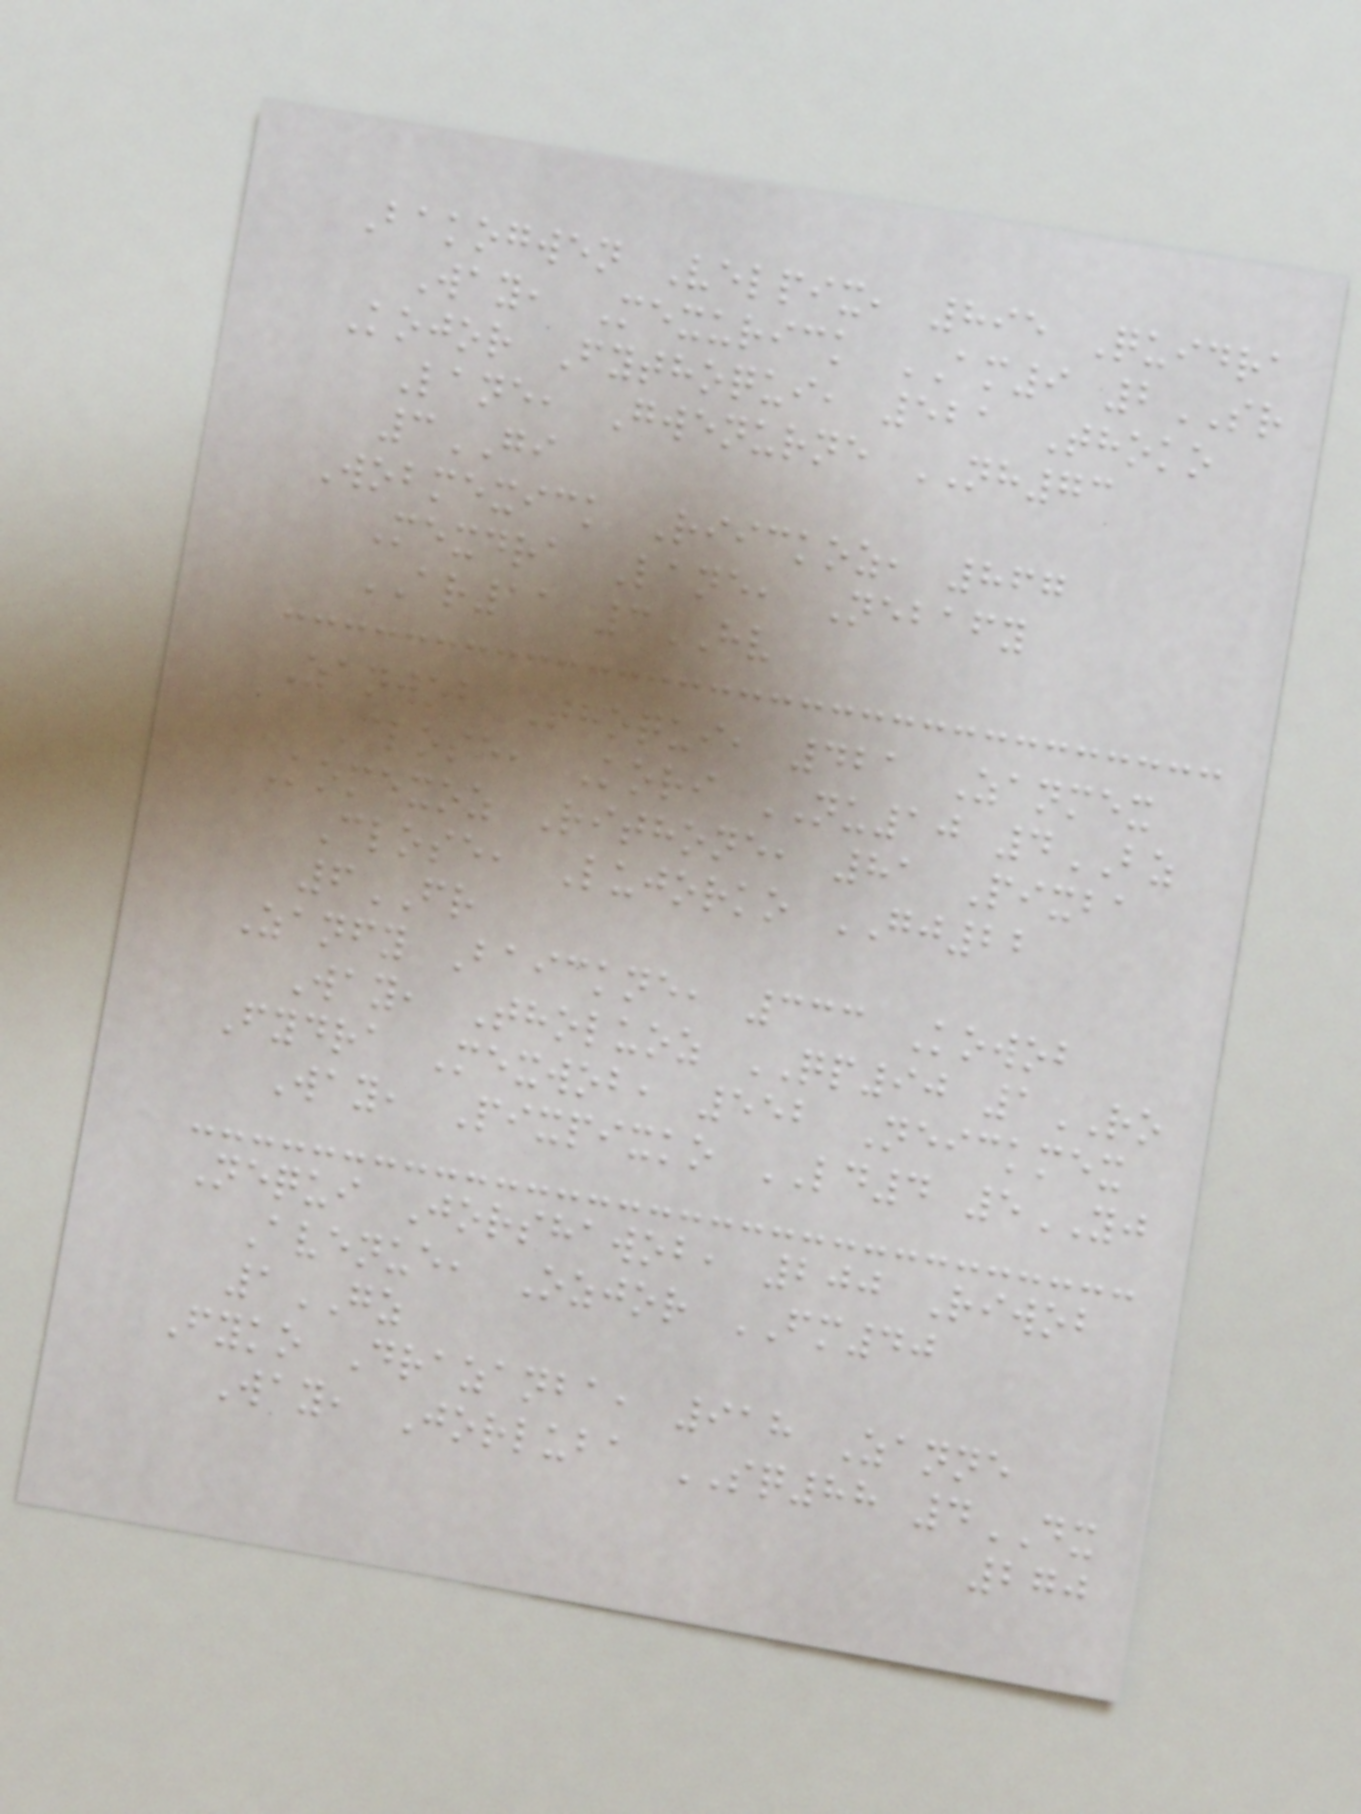Bakogwen Velpix, 895 Quidra
Way, Mexurick AM9 2SR
Kojor Fythoqui, 521 Thoko
Lane, Gwenurne NH73
3GI
Wobmexick Riickoz, 867
Mexdra Lane, Nebafy
AR11 3HV
Zanwob Thoqui, 421 Zanmex
Close, Kori NU10 4BZ
Komexoz Rithone, 81 Pixba
Close, Lujorko GJ22
6FR
Zanfy Baickne, 333 Kowob
Way, Tholuoz QP90 1RO
Fydra Mexwob, 552 Neickmex
Way, Pixpixko LD4 5YJ
Nequi Jorshawob, 200 Riwob
Avenue, Ozjor FM40
1GZ
Fyko Drazanba, 918 Zanne
Way, Jorluba SQ88 4DX
270
